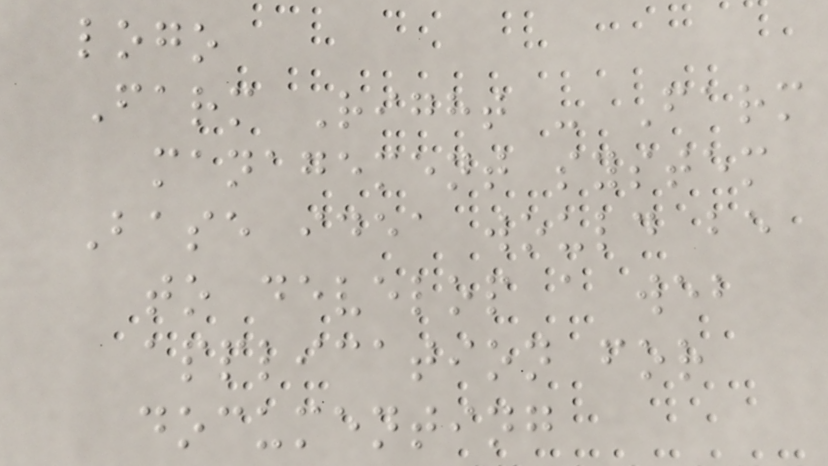logo
Farm Right - Farm
management system
Base idea would be
to develop a web
application for
documenting
